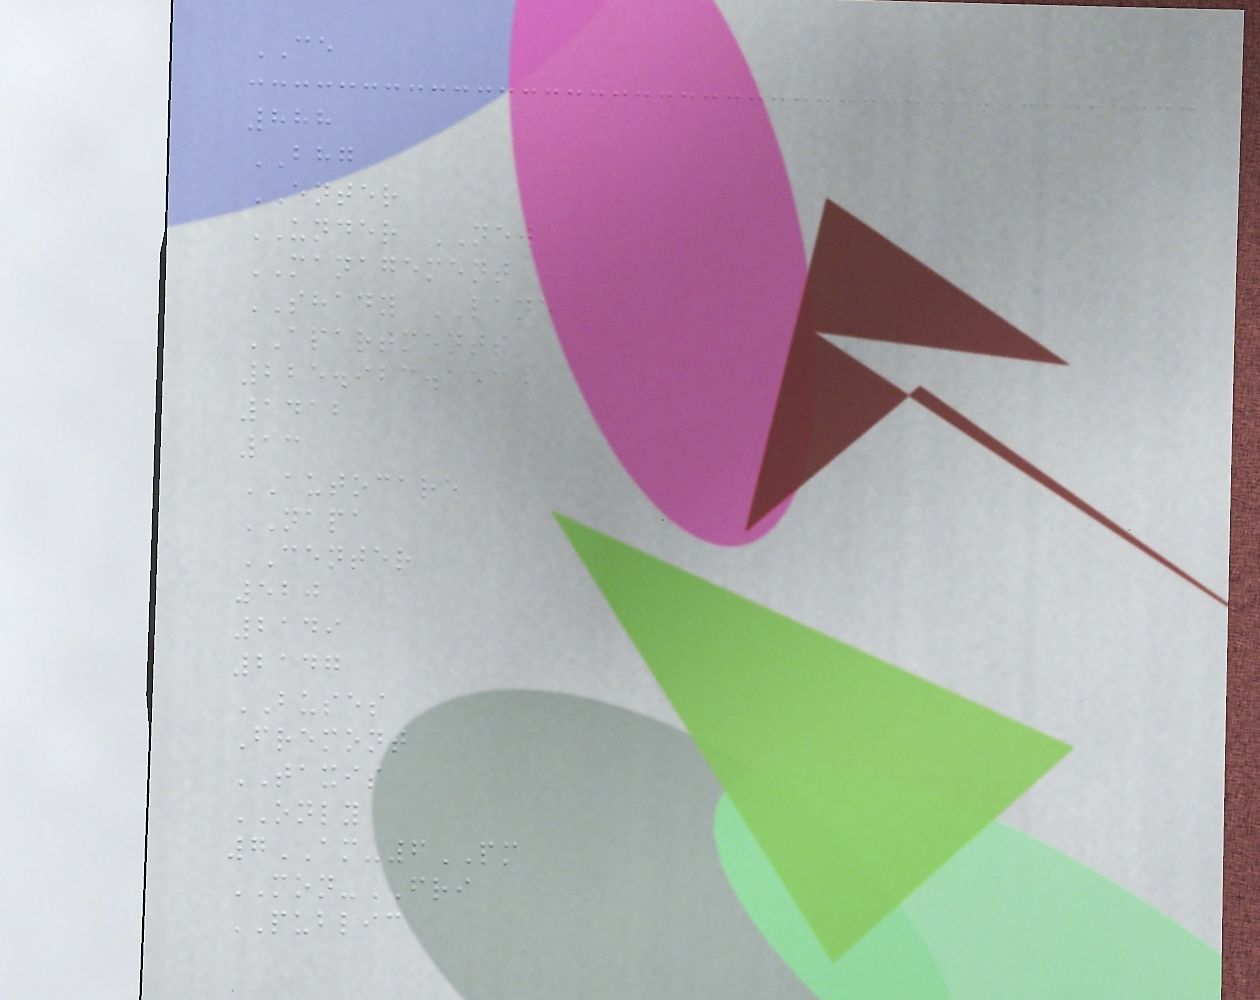CE
888
BHG
ENTER
UNDER NEW
MANAGEMENT
SHADY LANE
APARTMENTS
225.923.1530
1412
13
AUTOCARE
NAPA
CENTER
520
2149
2147
BUSES
Fremont
TAXIS
ONLY
7AM-6PM
MON-FRI
PUBLIC
